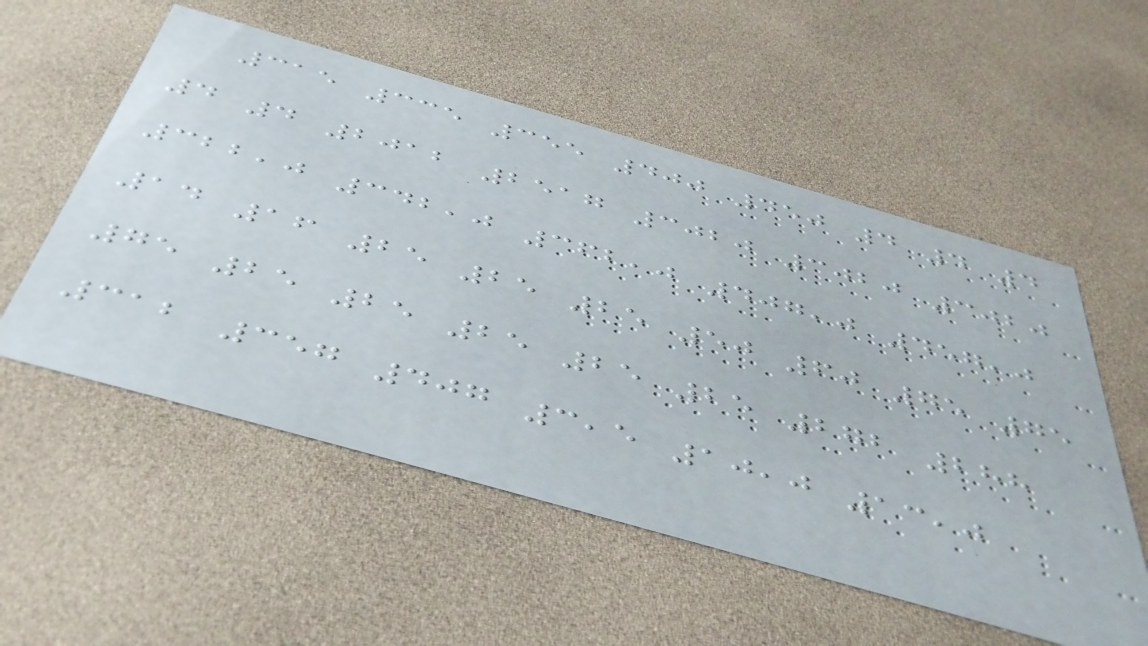315 335 355 400 450 4 4 4
4 4 2012 2517 3020 3020 3020
322,0 342,0 362,0 407,0 457,0
14 16 25 25 25 50 60 75 75
75 25 25 25 25 25 272 288
312 357 407 3,5 10,0 13,0
